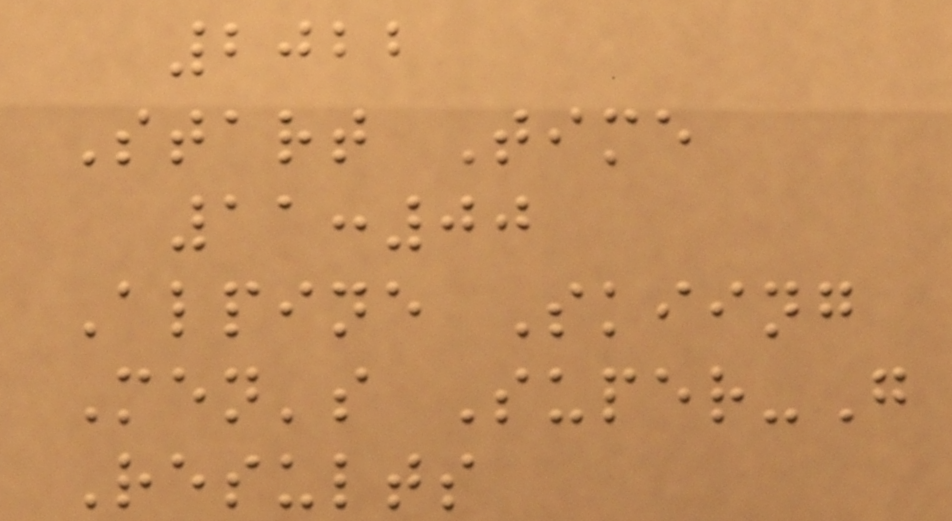2022
Start Time
11:00
Alpine Skiing
Men's Super-G
Results
